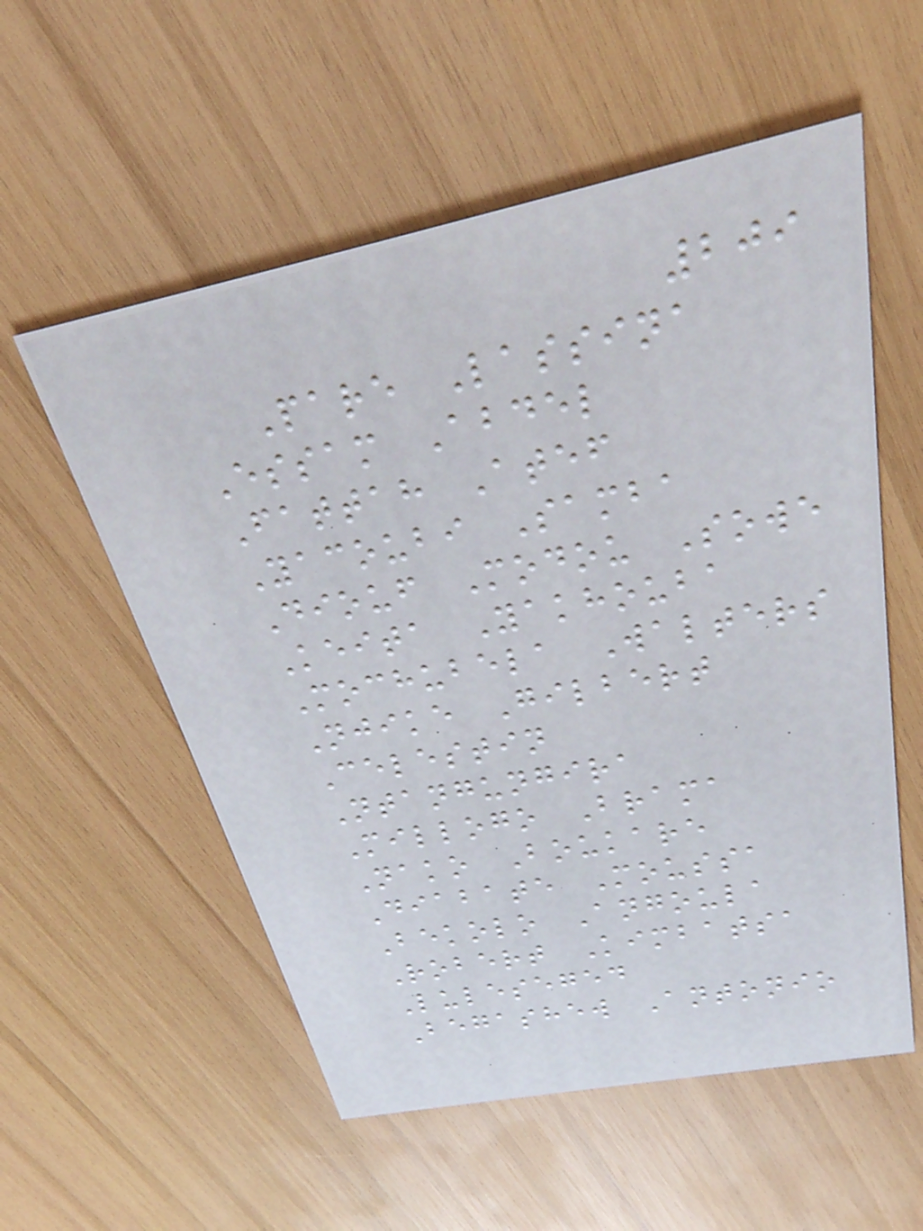209
Pare Lassina
Essam Abdel
Fattah Atef
Yacoubi Samba
Diouf Modou Sowe
Keita Yakhouba
Mochubela Walters
Njike Gilbert
Celestin
Ntangungira
Millogo Brama
Nako Boukare
Diabate Moussa
Bekolo Angoula
Robert Kimbatsa
Luleseged
Begashew Antonio
